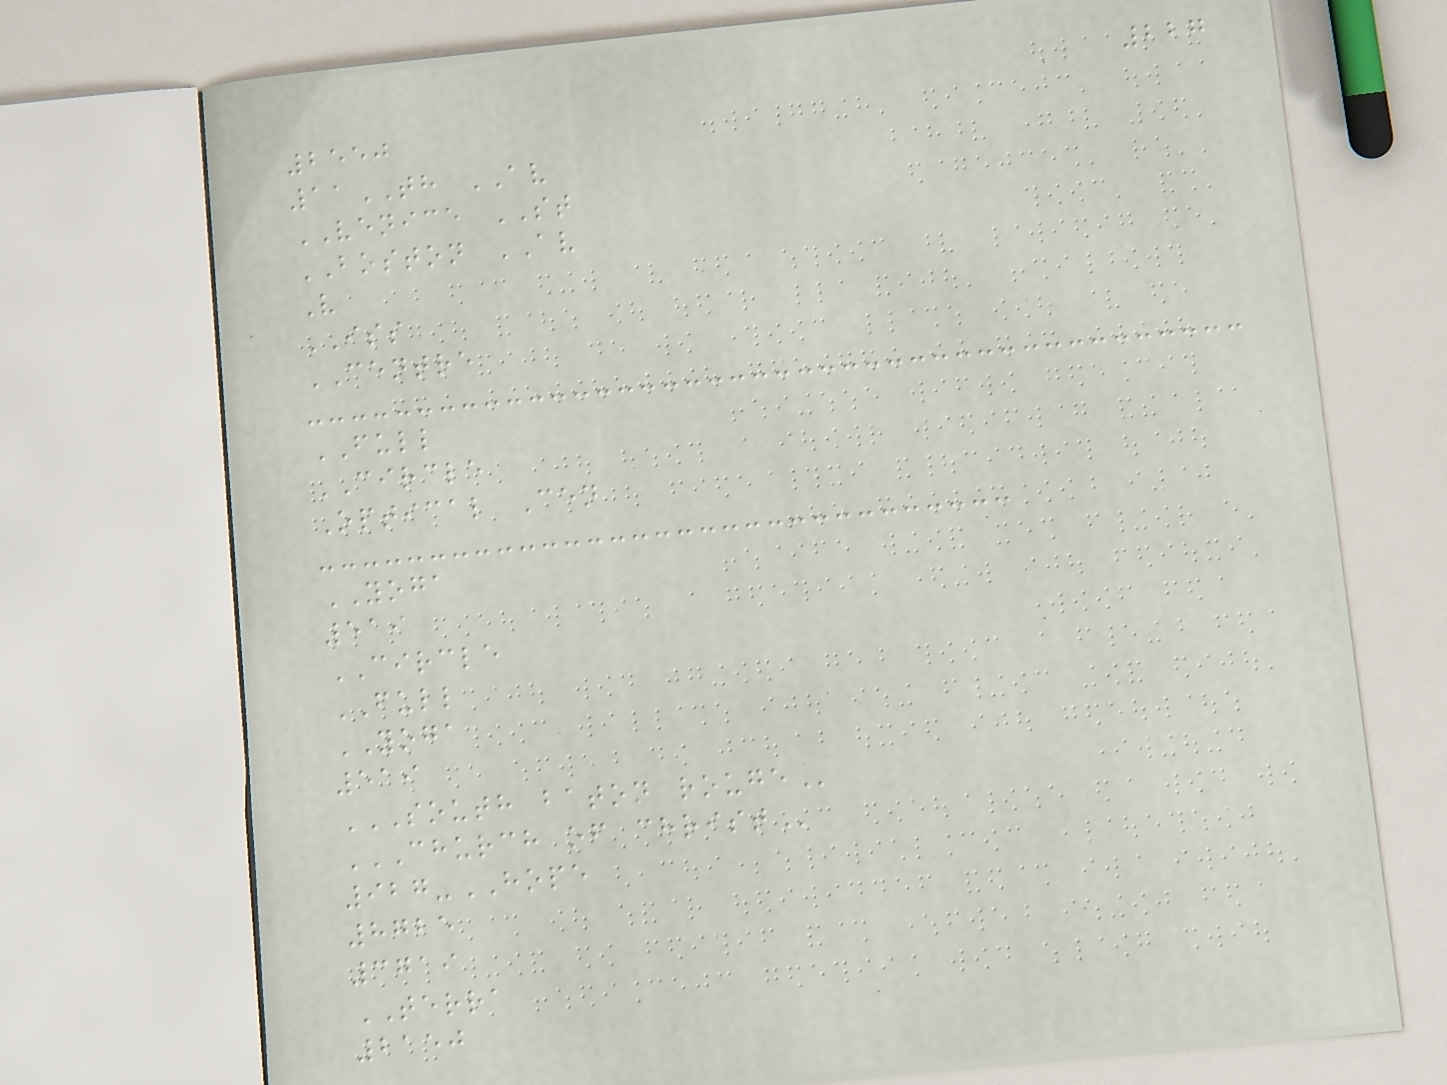227
2550
11TH AV
VENICE ST
BOSTON AV
V
ISS
CENTRE
FULL
CIRCLE
Optical Cen
YOGA
519
CIRCLE
FULL
YOGA
519
SOUTH BATON ROUGE
CHURCH OF CHRIST
927-HOPE
8725
3719
TERRA
2150
